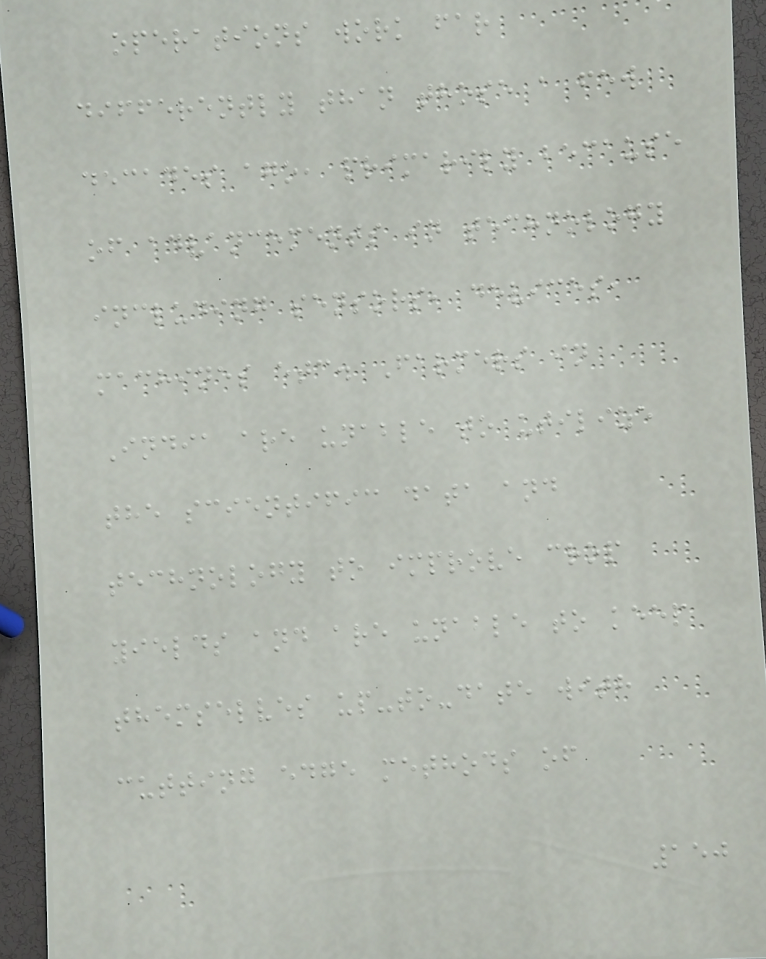operations work far
differently than those a few
decades ago, primarily because
of advancements in technology
including sensors, devices,
machines etc. Farmers in
India are unable to utilize
the scientific data and
technology to improve crop
yields and are unable to keep
themselves up-to-date with
cutting edge methods of
150
